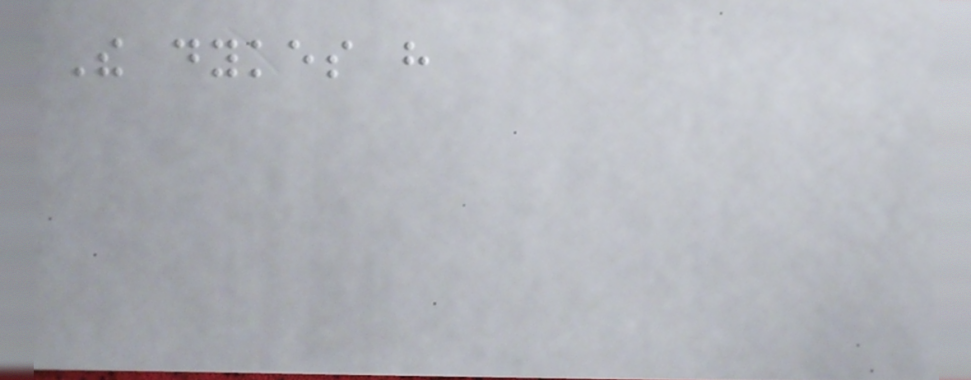The dykes have
